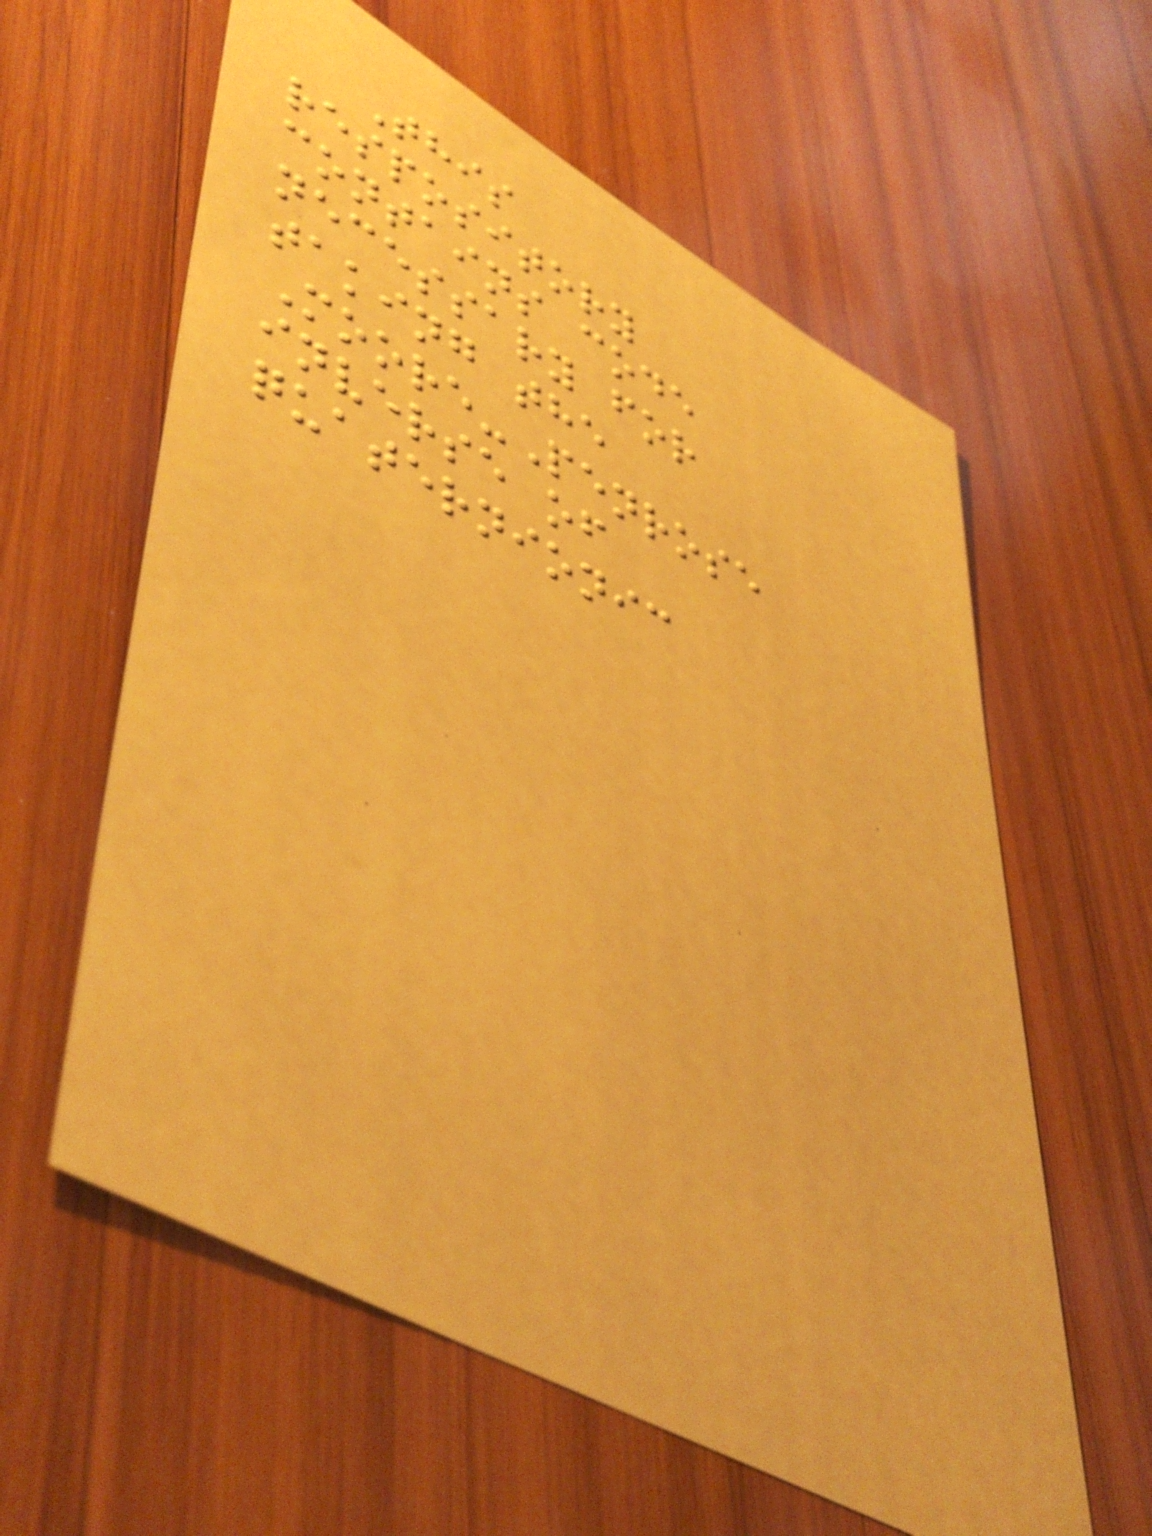This
respository
contains code
necessary for
taking the
Moore-Penrose
inverse of
quaternionic
